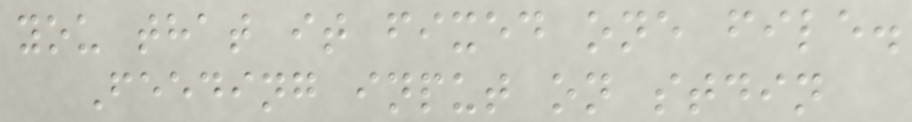you that it fixed one file.
Feeding input on stdin
